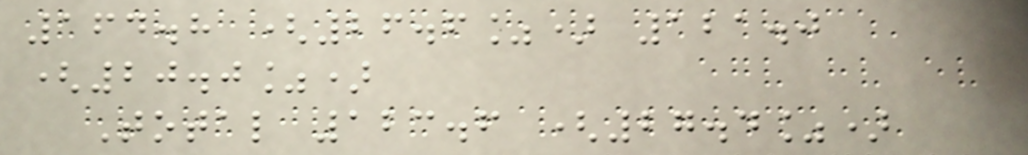164.8 (26.6%) 121.0
(20.0%)
Total 123.6 (27.4%)
